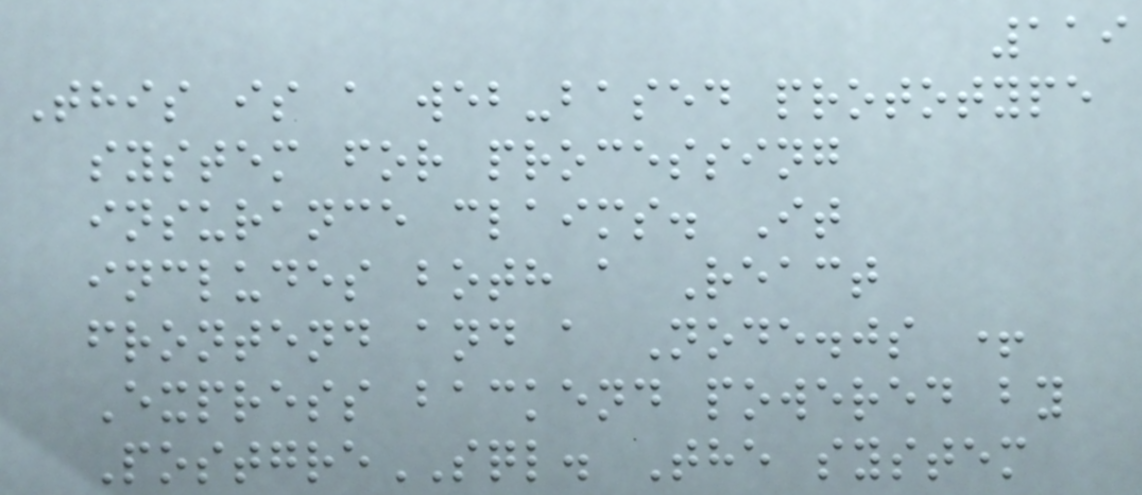119
This is a web-based prototype
system for processing
insurance claims. It
includes both a React
frontend and a Node.js +
Express backend powered by
PostgreSQL. The system
